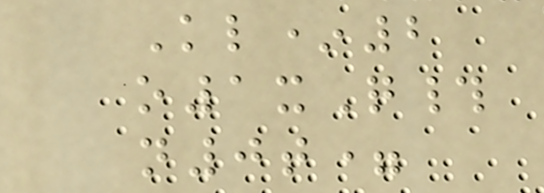Kl*2
o1xQ#
n0t=
